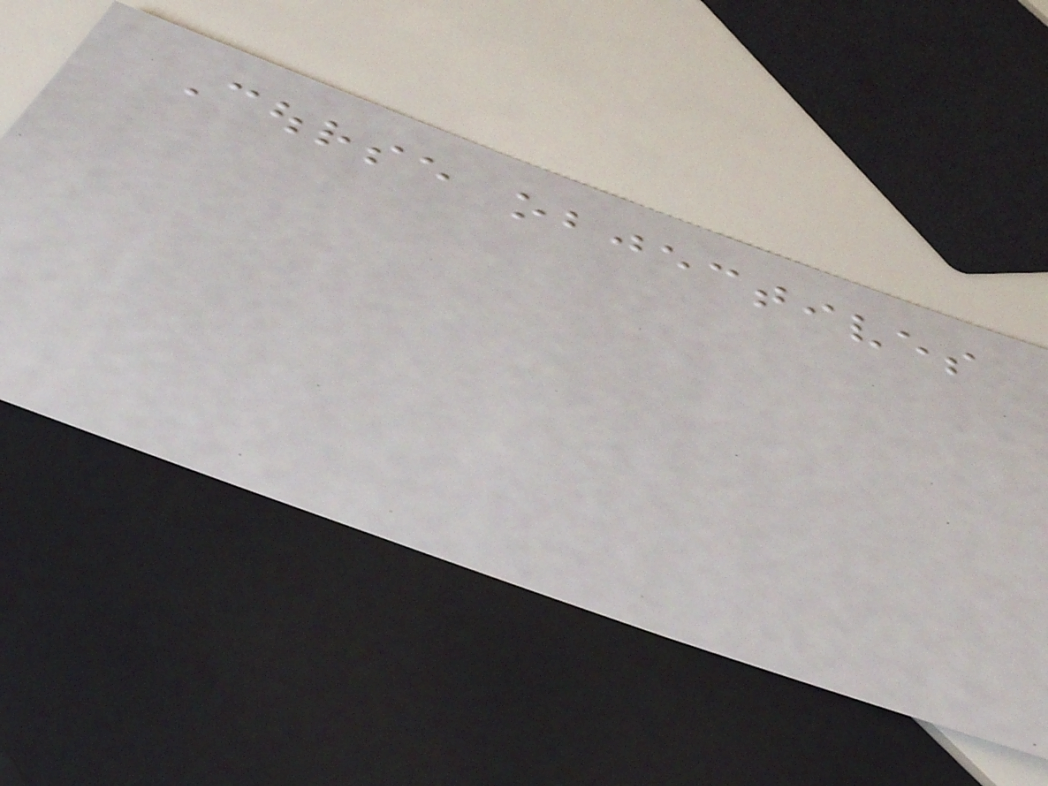Course objectives
